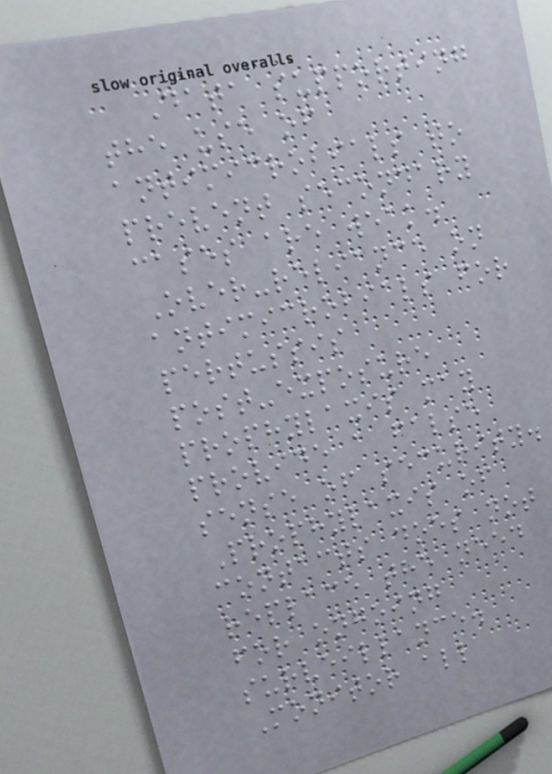Data supporting
the use of
antimicrobials to
prevent secondary
cases are weak.
Over-reliance on
antimicrobials for
pertussis
post-exposure
prophylaxis may
provide a false
sense of security.
Prophylaxis of
contacts does not
replace the need
for ongoing
surveillance.
Monitor all
